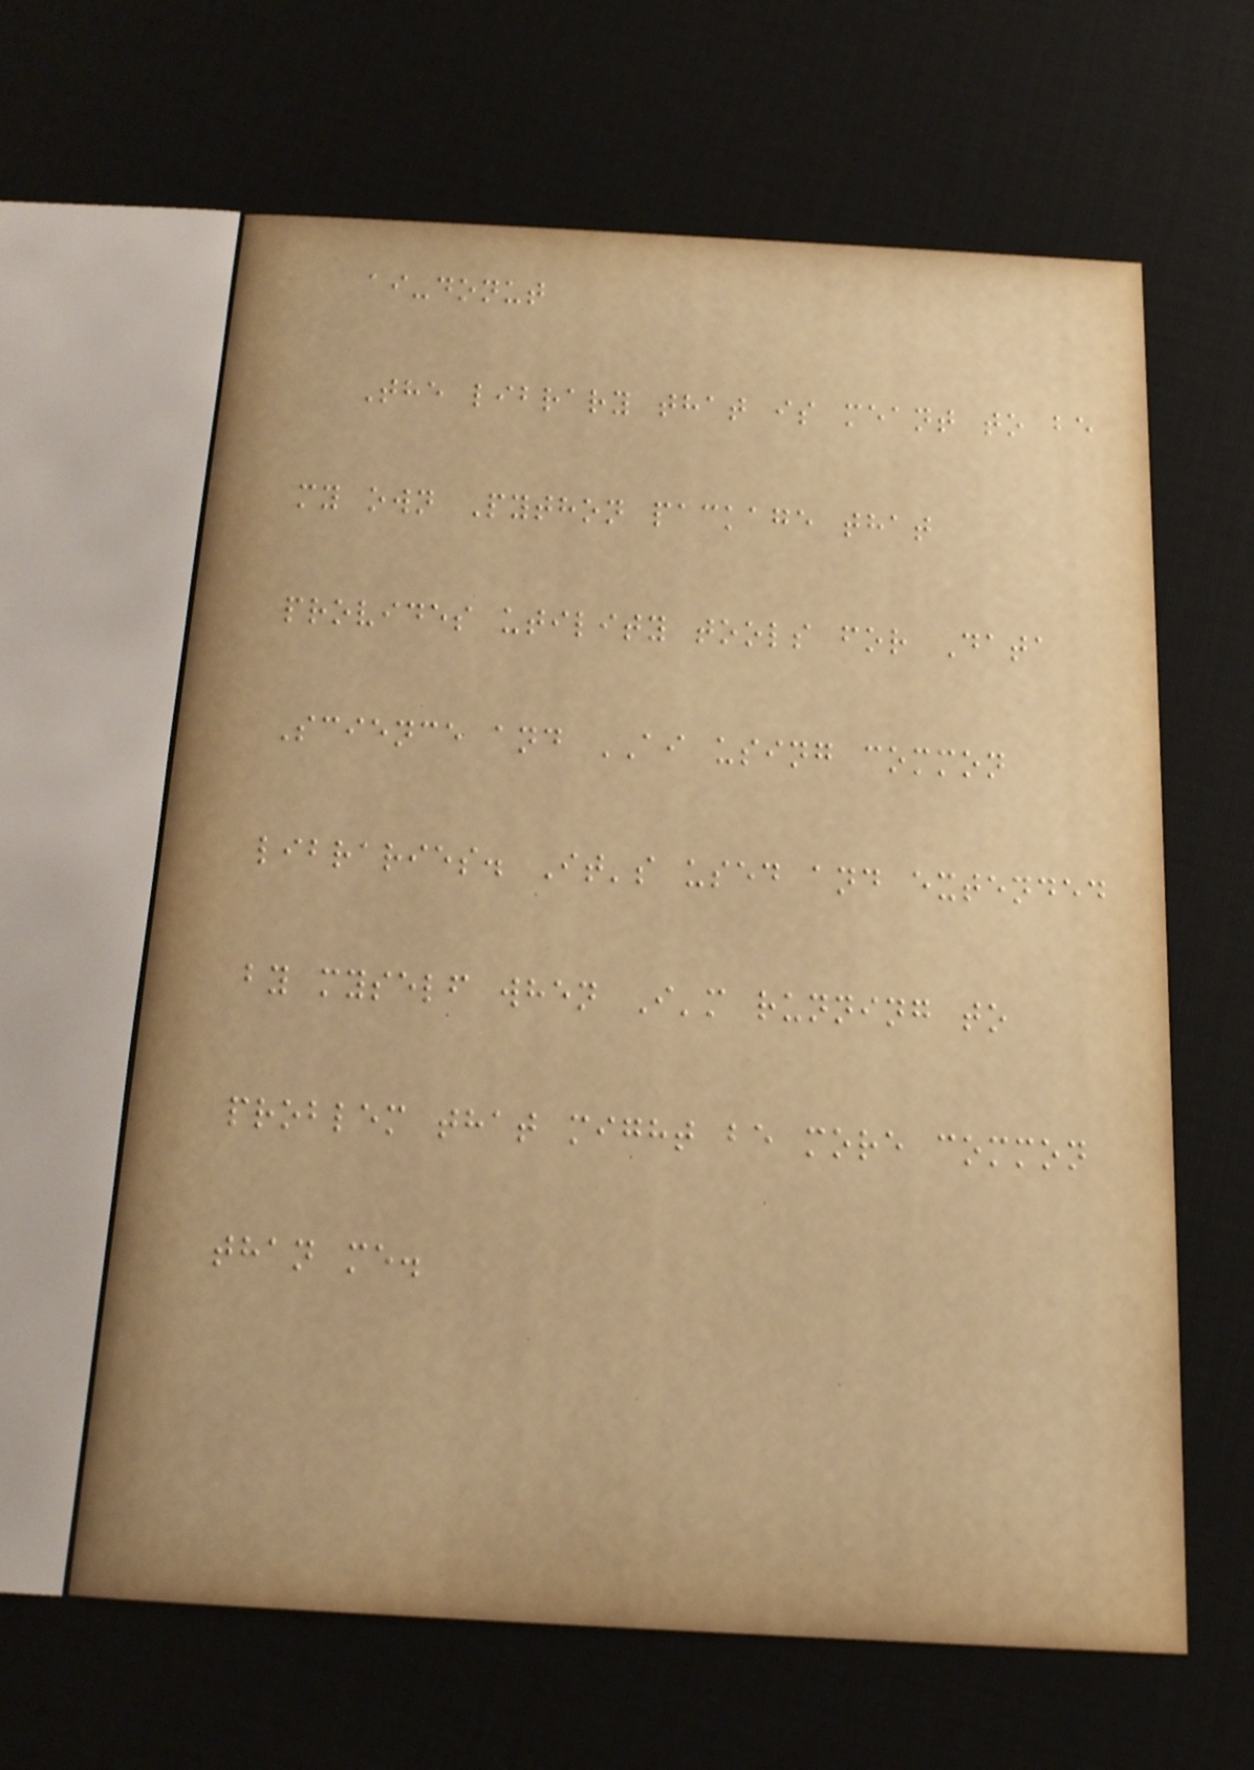ai-donut
The library that is meant to be
my own Python package that
provides utility tools for Data
Science and AI using common
libraries. It's used and extended
by myself when I'm running to
problem that might be more common
than me.
